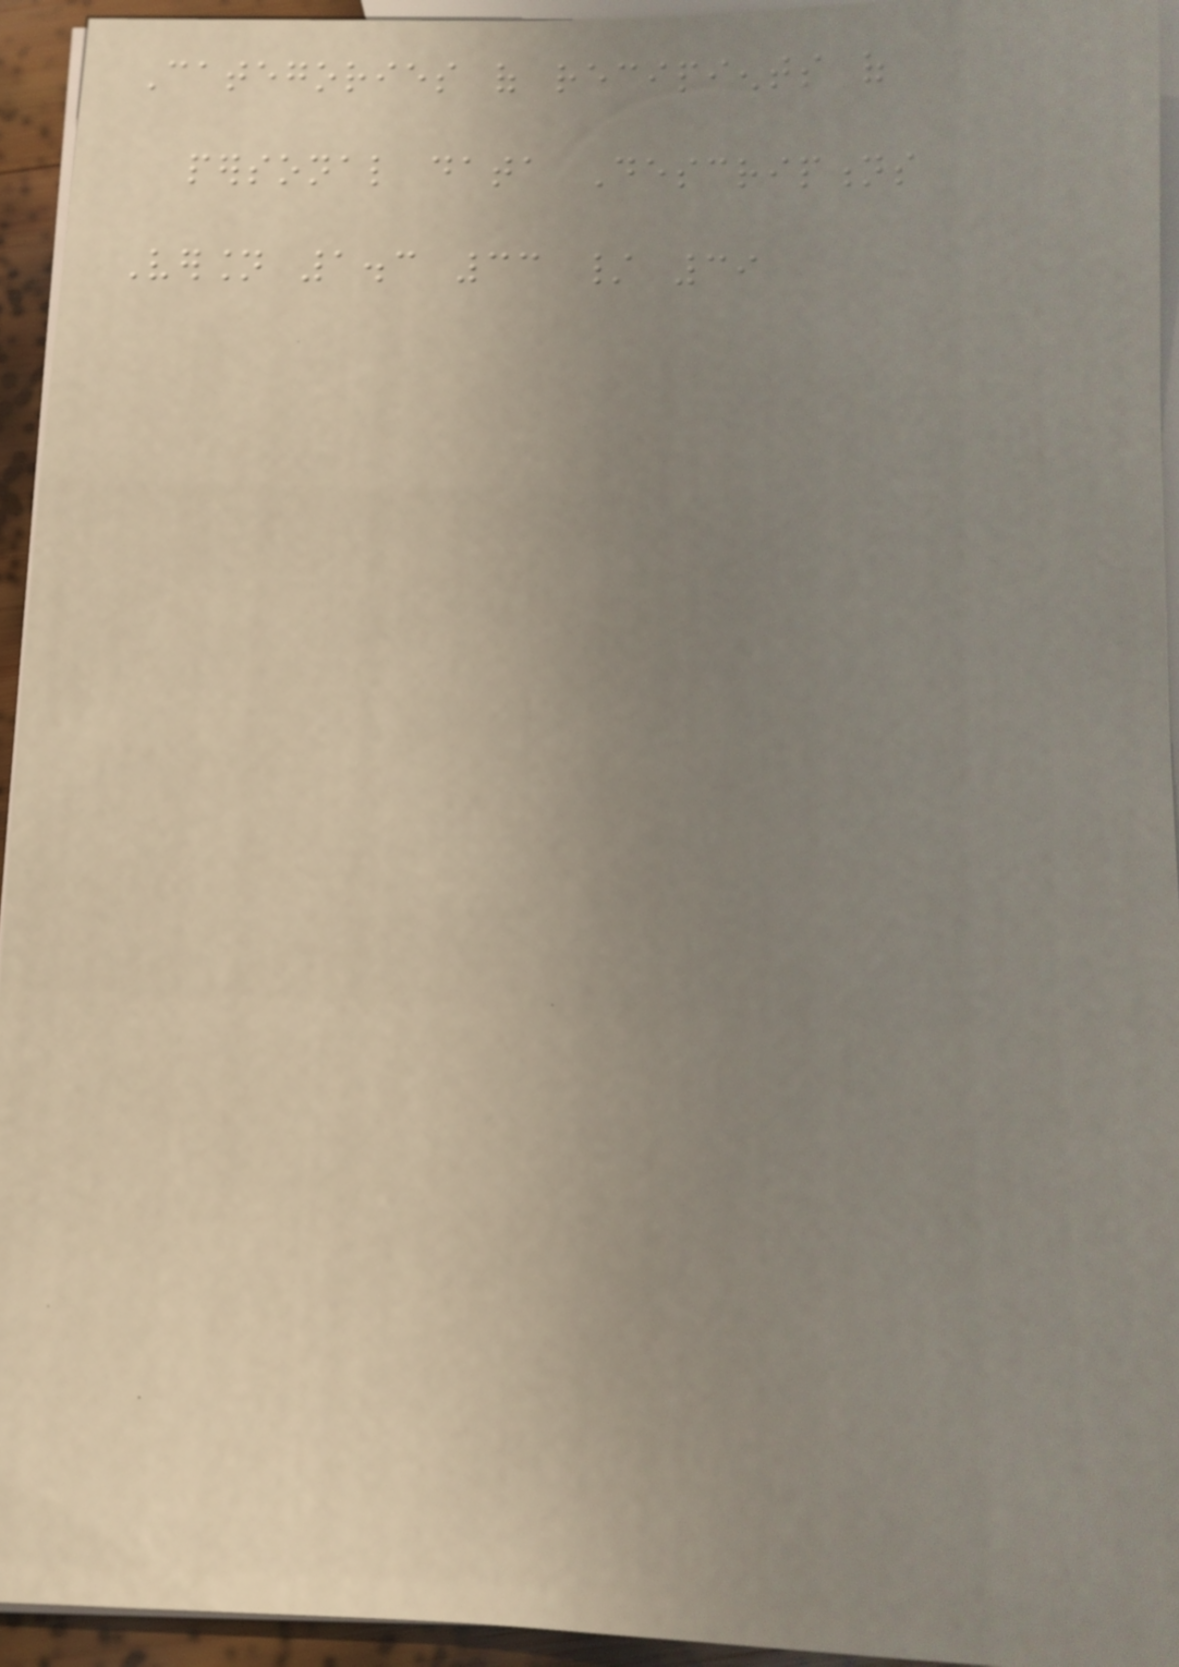Categories of recipients of
personal data Descriptions
Version 1.3 33 / 39
